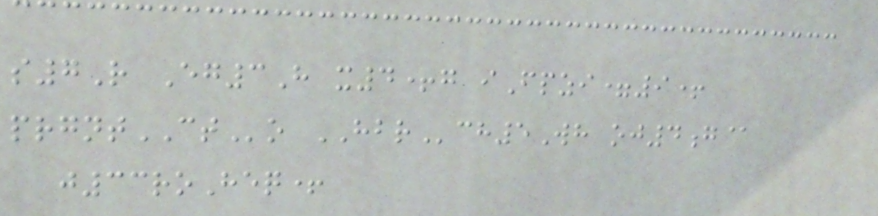s7R Eg3H x4+g iFpzi=9+
prgntCTo HBRch5Wh oj4g@
j33roHeq+
